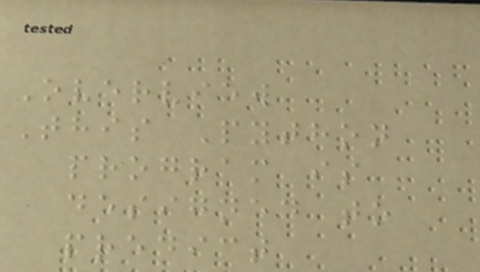Overview
This Python
program is
designed to
predict
